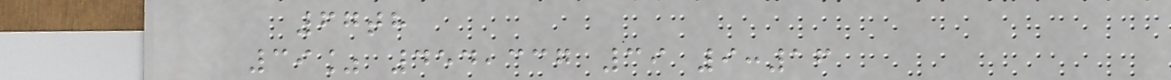67th
39% 454,337 39 9:16
